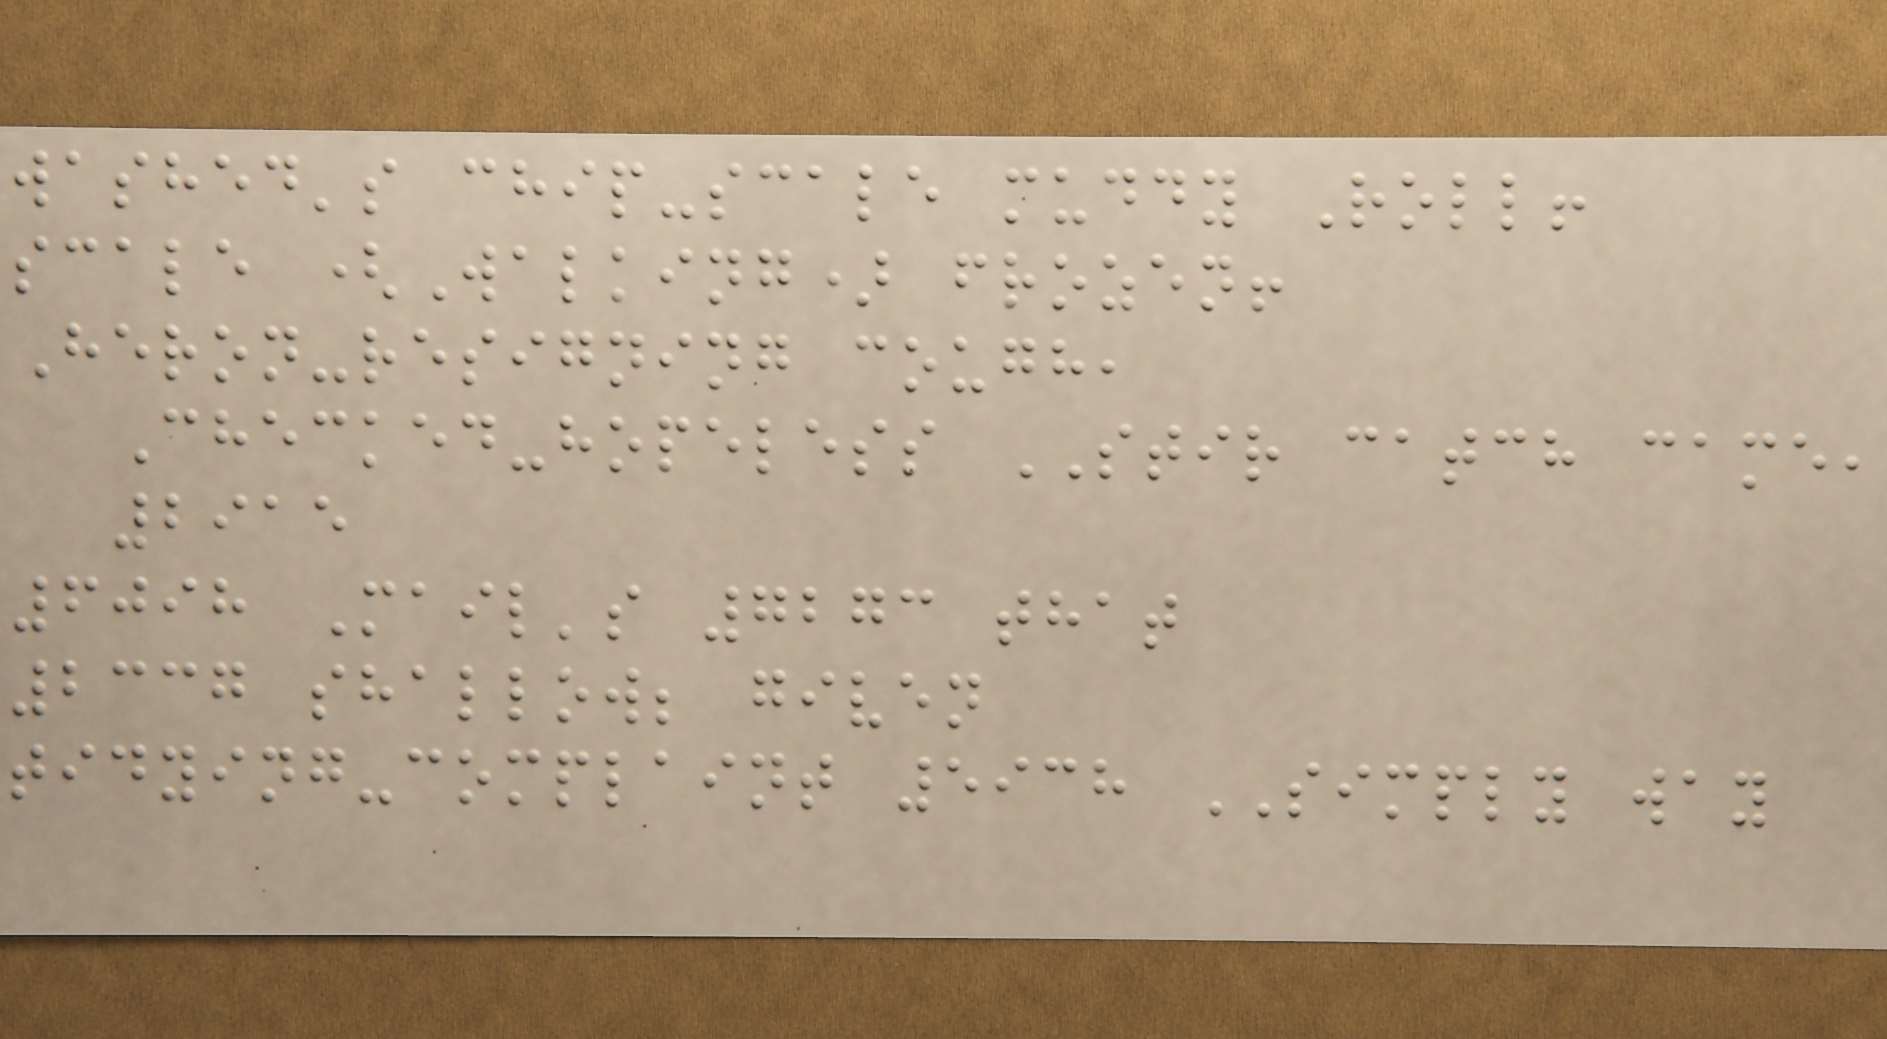washed's chip-scale muddy Roll!
scale (Walking) frozen!
Heron-resigning cough,
Checked-hopeless STIR catch came,
2915
6098 Mail's 7273 that
2337 shallow; given
tidying-complaint 5938 SIMPLY way
